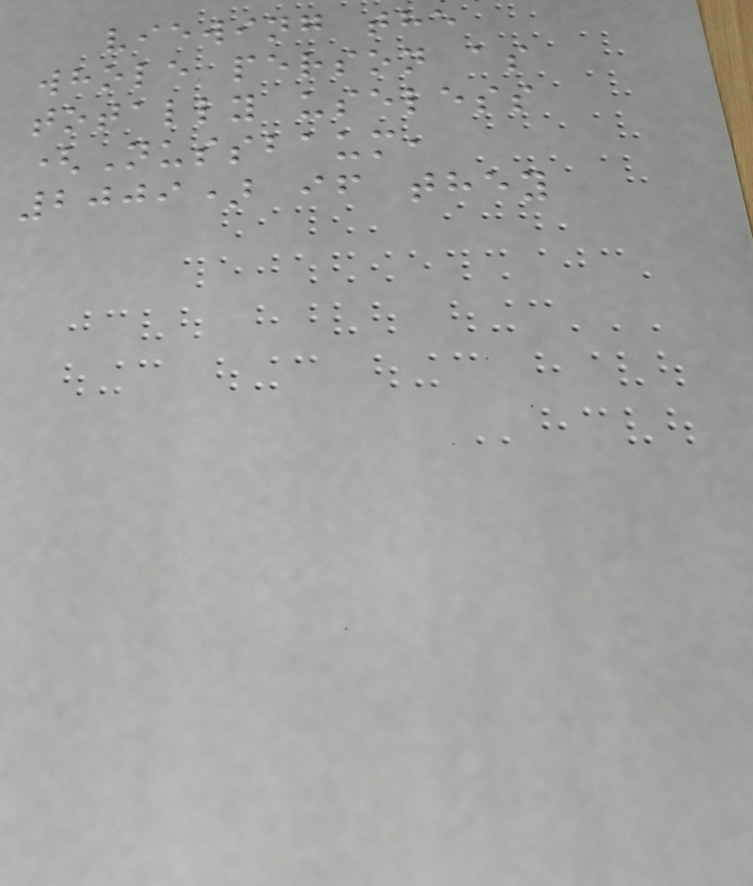viewing the
whole person as
totally useless
(Nussbaum,
2009) if they
